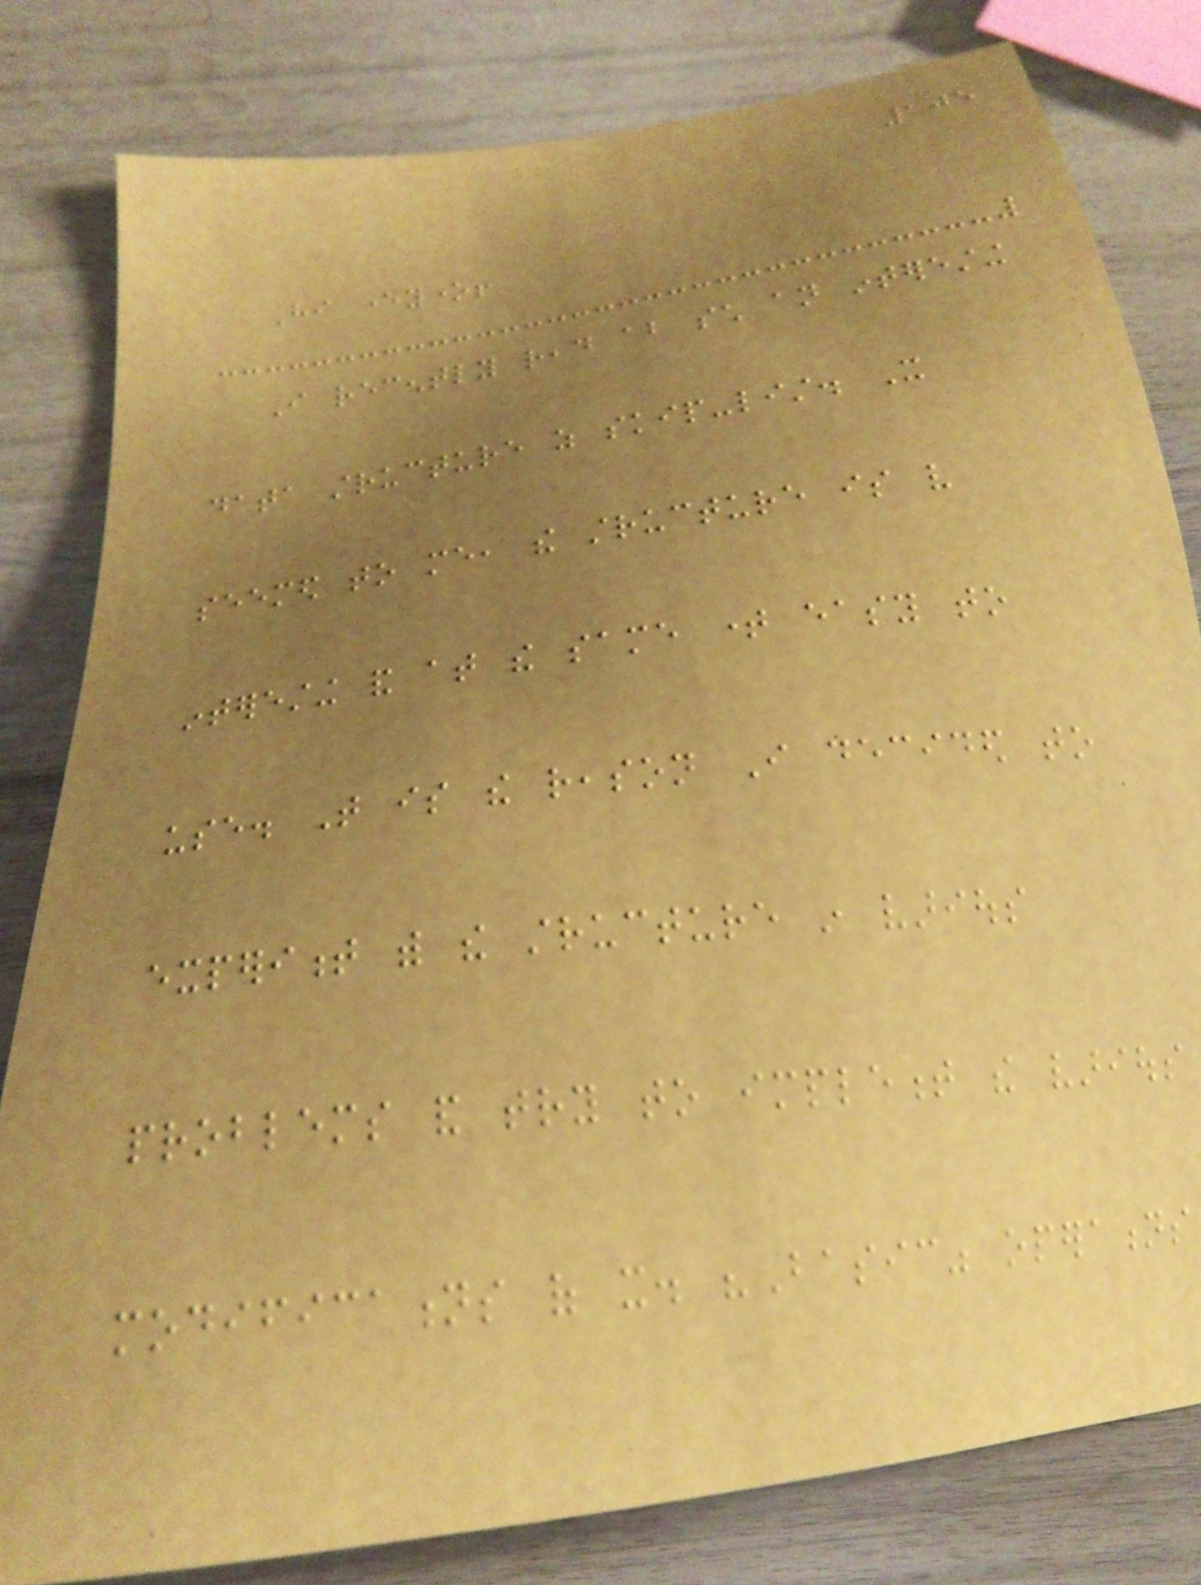105
Hi everyone!
I recently read about such an interesting
data structure as skip-list. It
seemed to me, the structure is very
interesting and at the same time easy to
use. That is the reason I decided to
experiment with the structure in various
problems and try to implement the various
modifications of it. "Basic" operations
